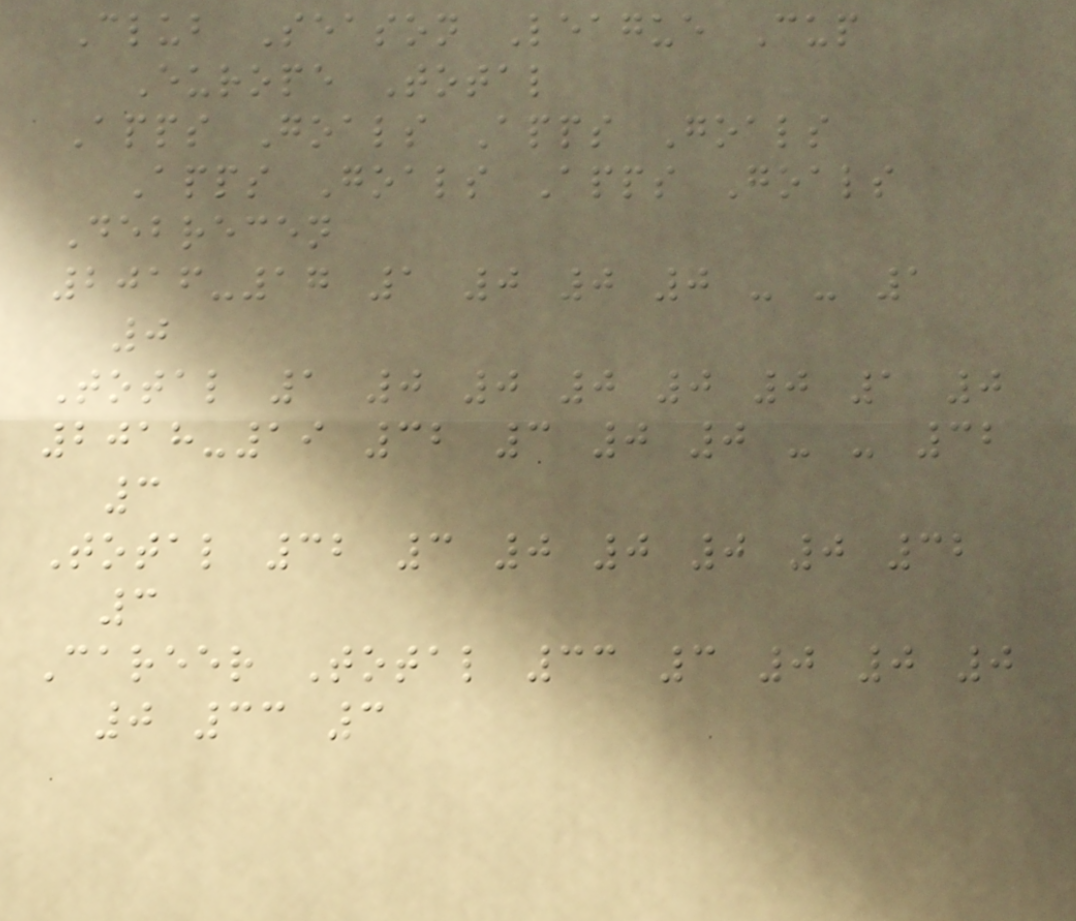Club Season League Cup
Europe Total
Apps Goals Apps Goals
Apps Goals Apps Goals
Debrecen
2016-17 1 0 0 0 - - 1
0
Total 1 0 0 0 0 0 1 0
2018-19 32 3 0 0 - - 32
3
Total 32 3 0 0 0 0 32
3
Career Total 33 3 0 0 0
0 33 3
